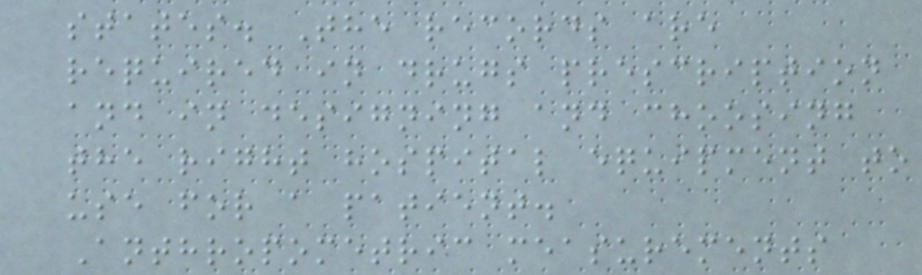states. The records are
required in drugs prescription
and in designing and choosing
the right hospital equipment to
use for a patient.
Anthropometric measurements
